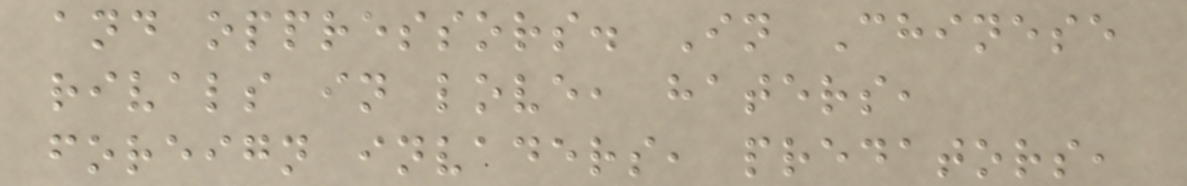and oppressors. In Chinese
rivals in love, haters,
foreign invaders, predators,
